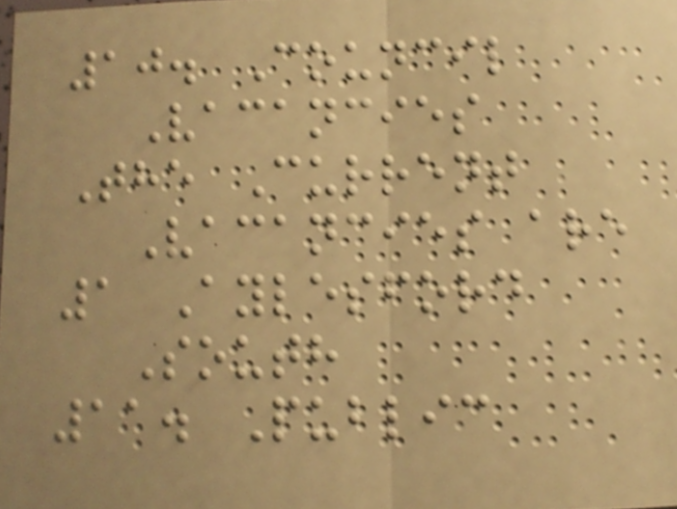10. Council
Vacancies
The Current
Vacancies are
1 Aylesford
South
11. Public
